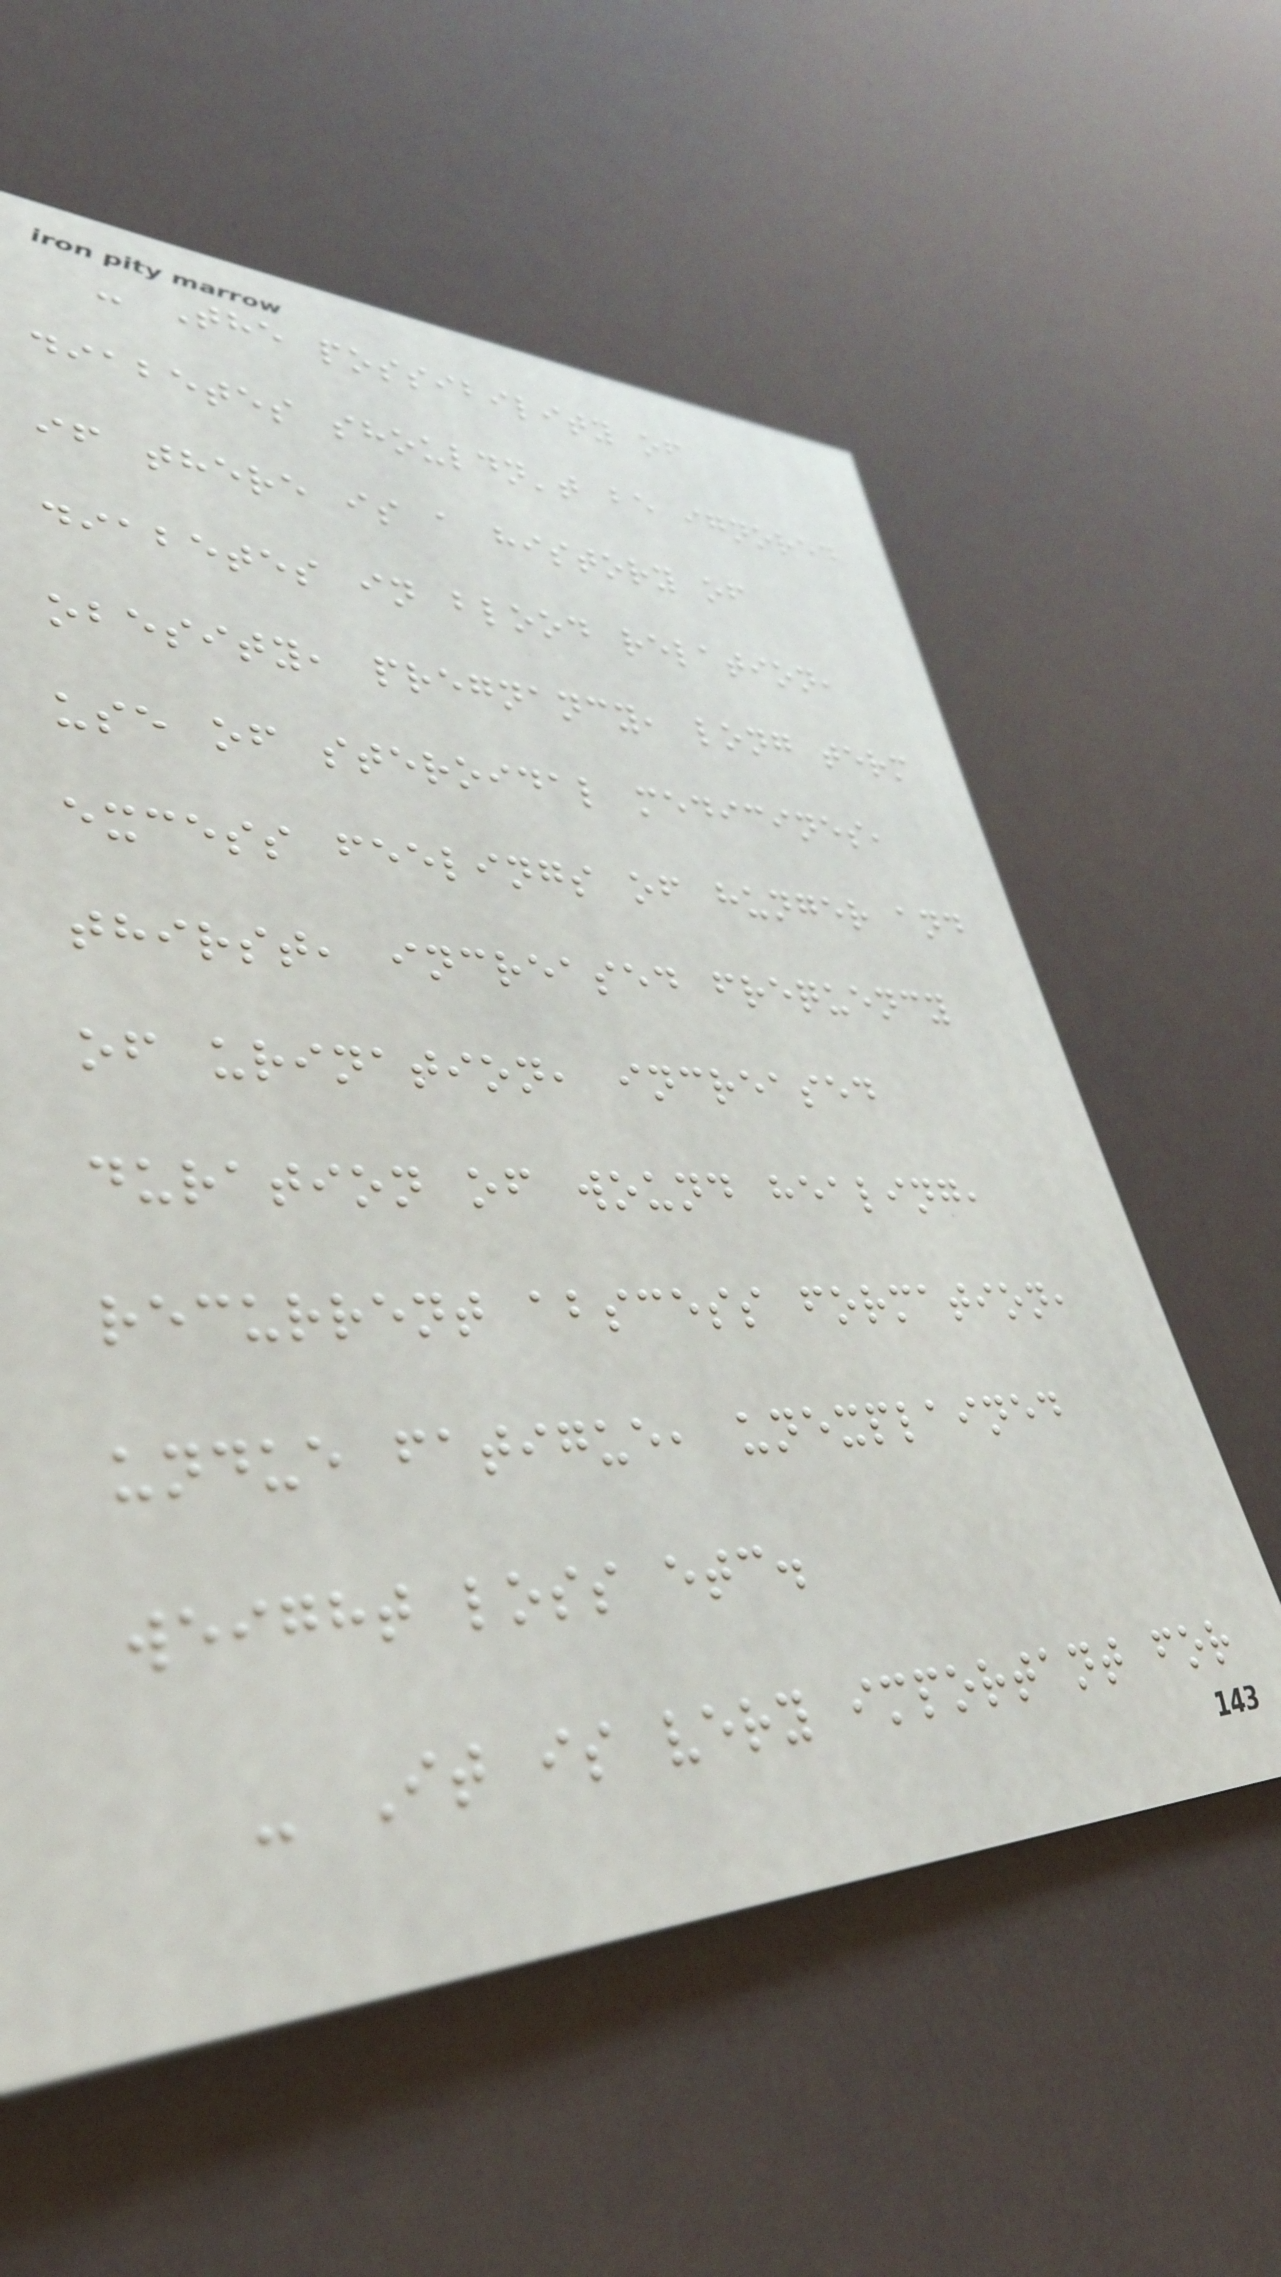- The possibility of
diabetes shouldn't be ignored
if there is a history of
diabetes in blood relation,
obesity, pregnancy, long term
use of steroidal medicines,
excess feelings of hunger and
thirst, increased frequency
of urination, increased
duration of wound healing,
recurrent abscess formation,
undue fatigue, unexplained
weight loss etc.
- It is very important for
